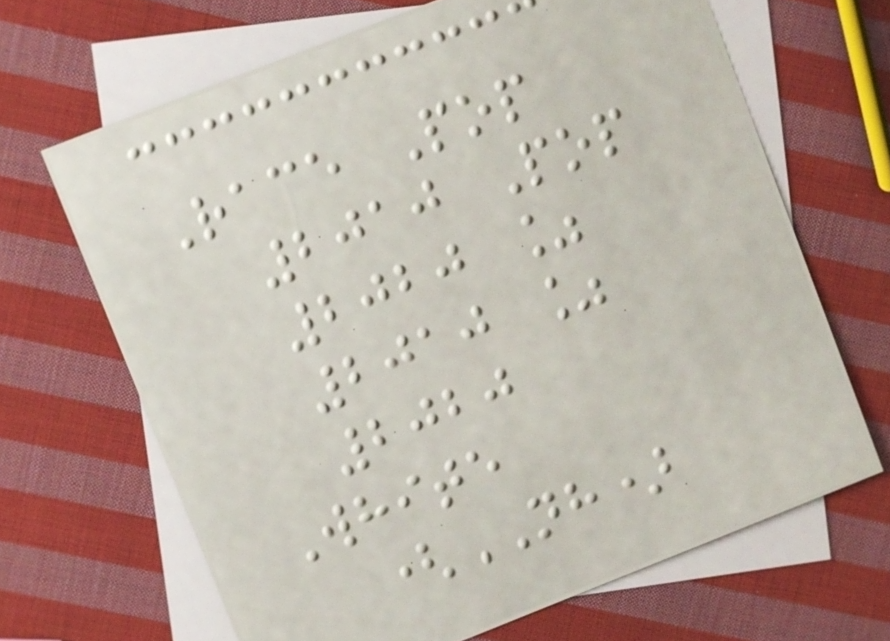Race Pop
2010 Pop
2020 %
2010 %
2020
White
(NH)
